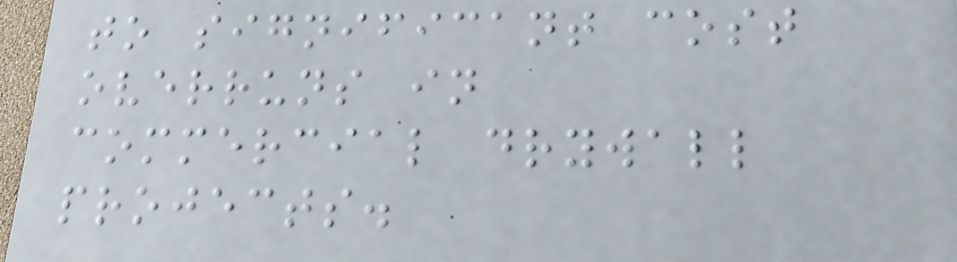to significant cost
overruns in
commercial drywall
projects.
